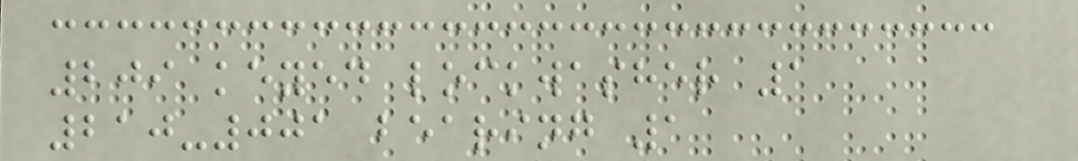209 keyed lockwasher 1
210-001 bearing 1
